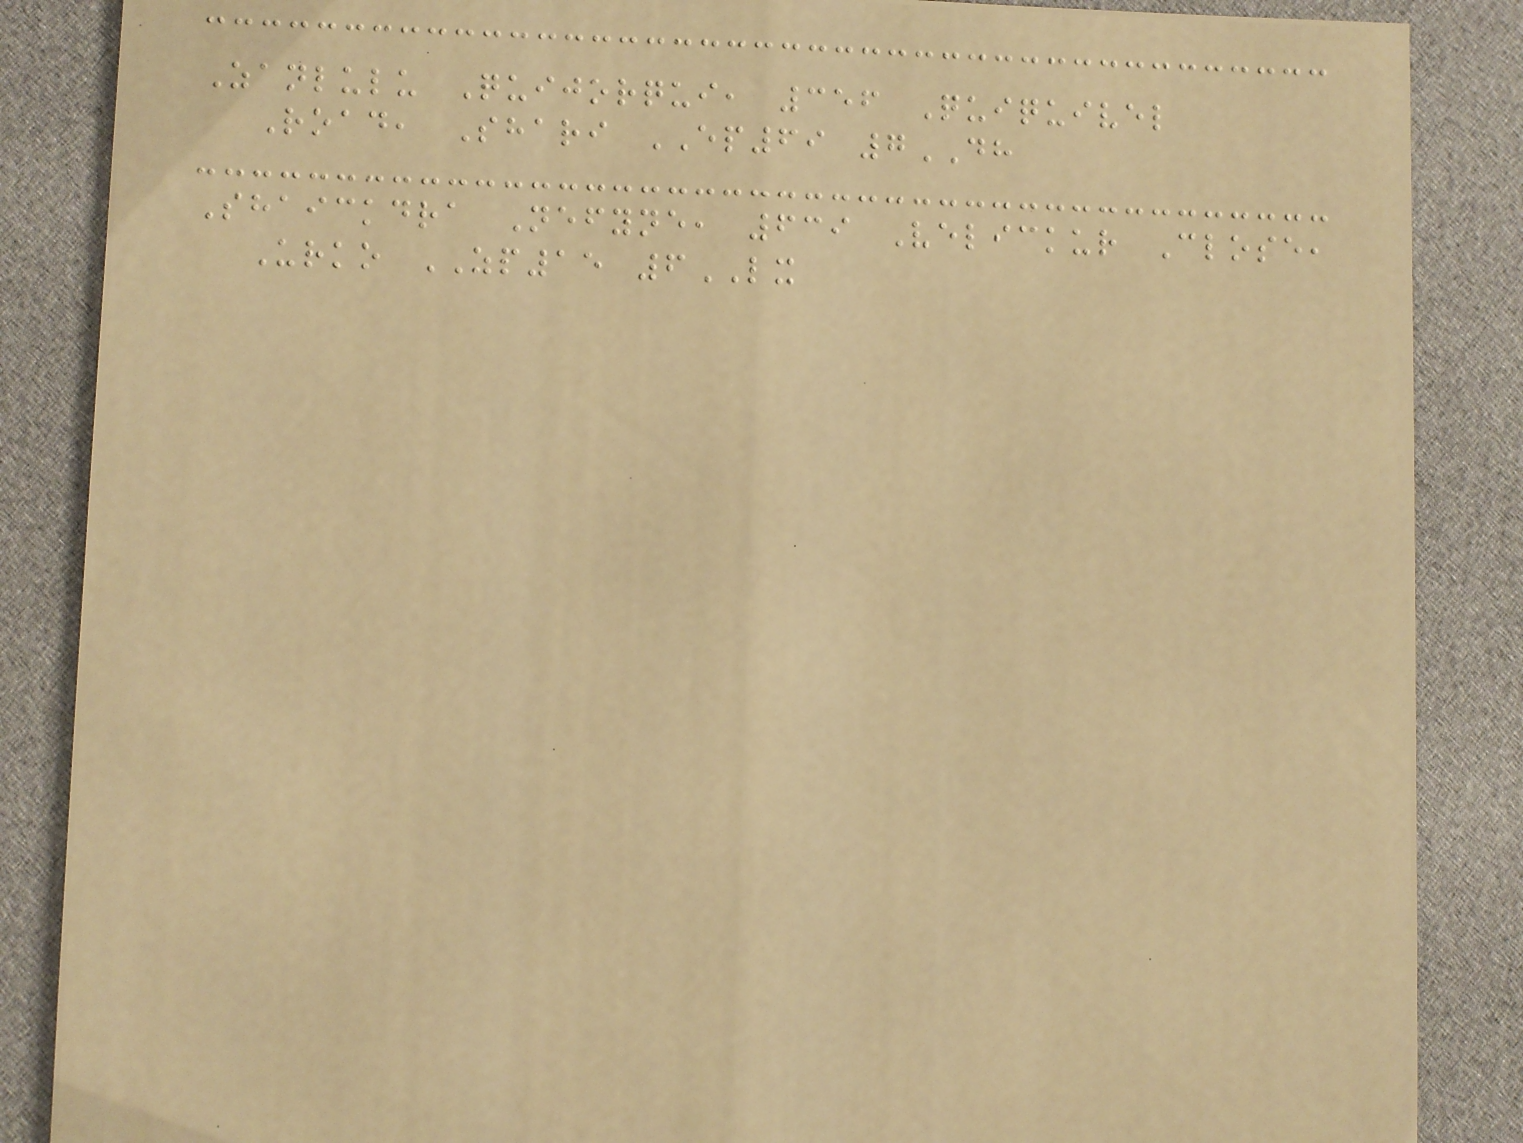Zanlulu Quijorqui, 356 Quiquivel
Road, Shari EP69 7DH
Shaickdra Nefyne, 639 Velickur Close,
Urko ZP15 6LX
